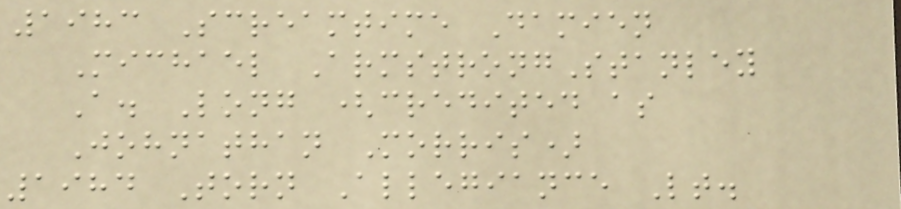1983 Screamtime Damien
Michael ArmstrongStanley
A. Long (credited as
Johnathan Morris)
1984 Torn Allegiance Lt.
